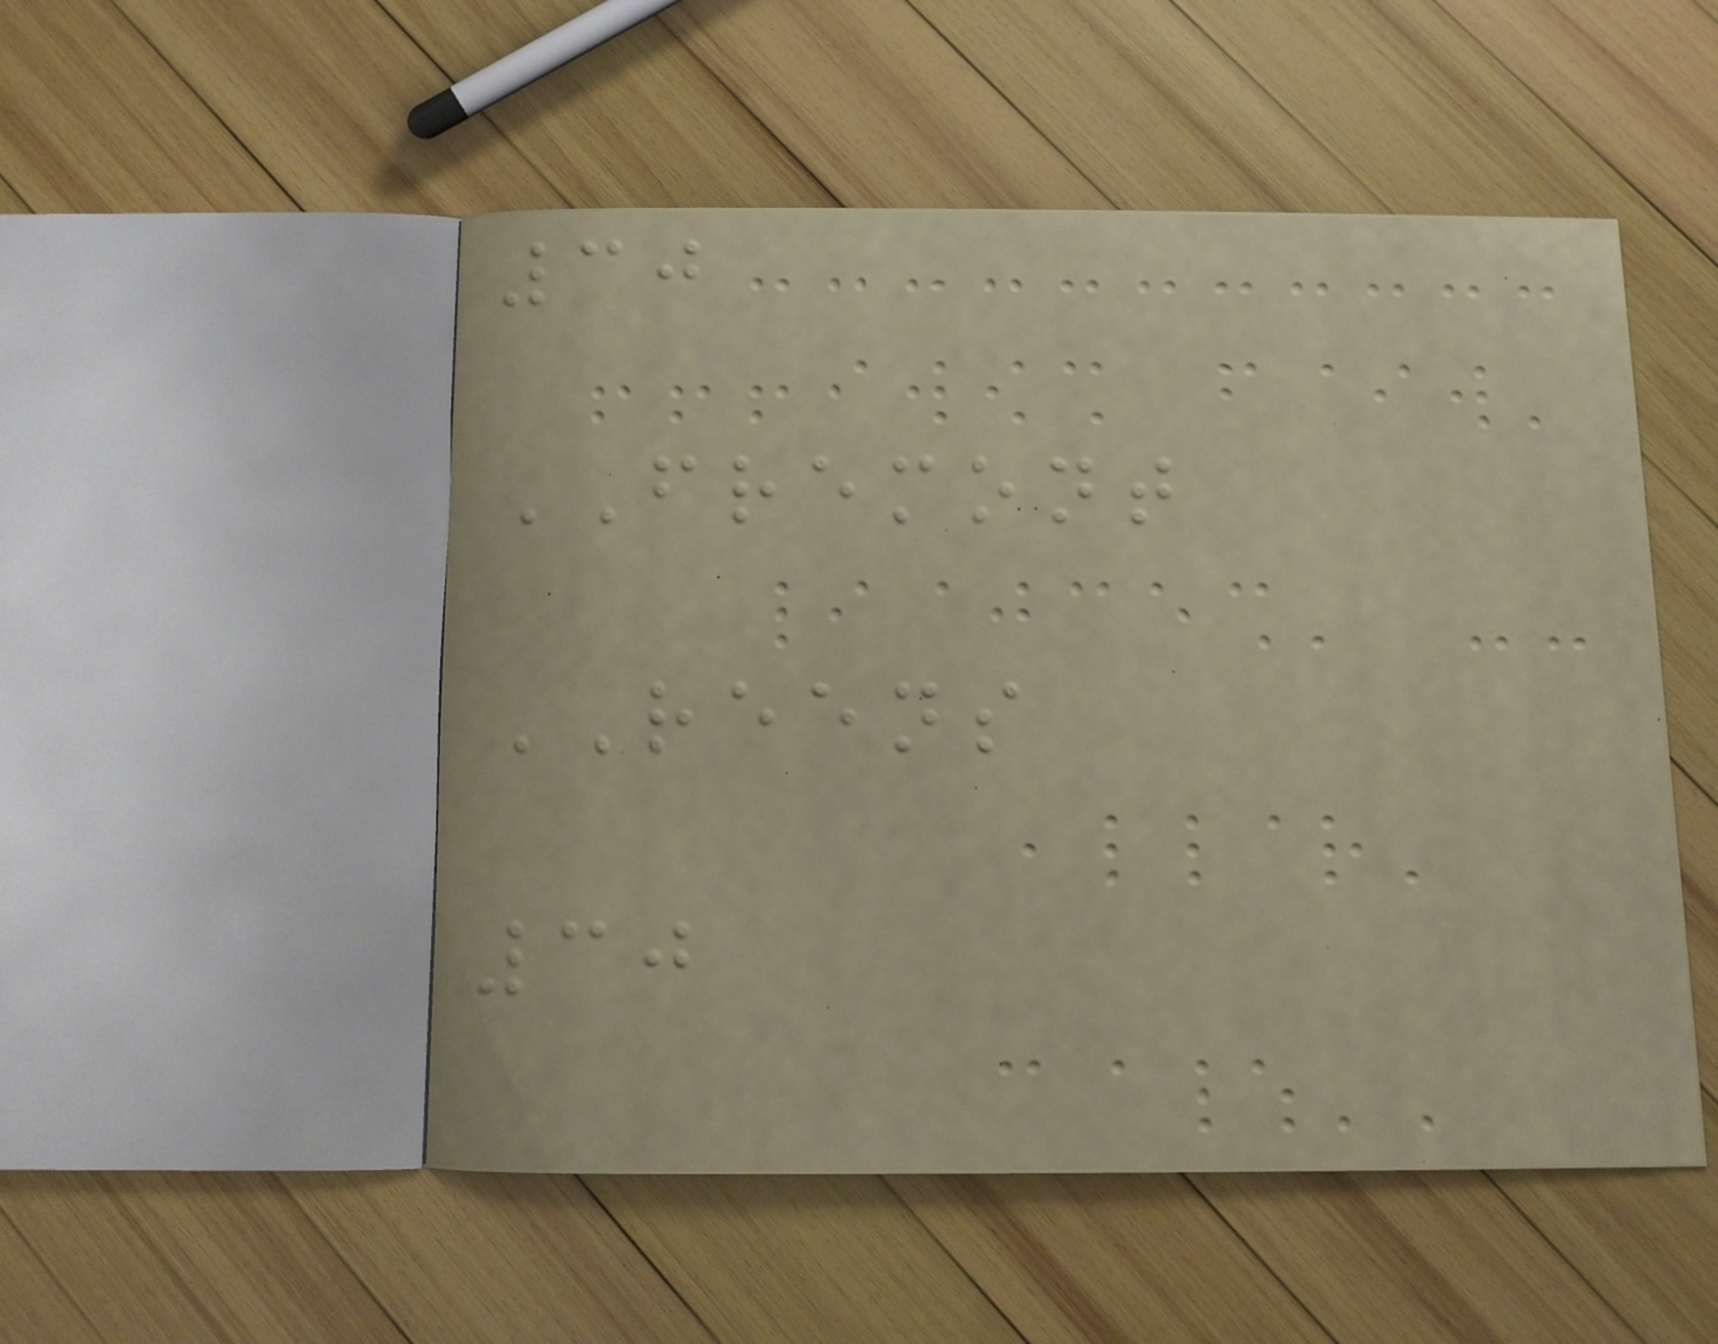30
FREMONT
REENS
30
